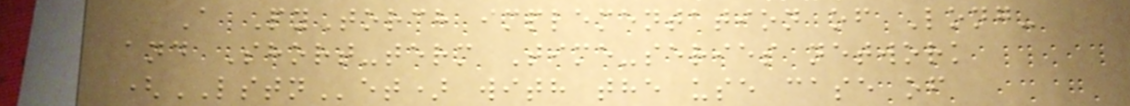A PyTorch implementation of Long-
and Short-term Time-series network
(LSTNet) with the use case of
